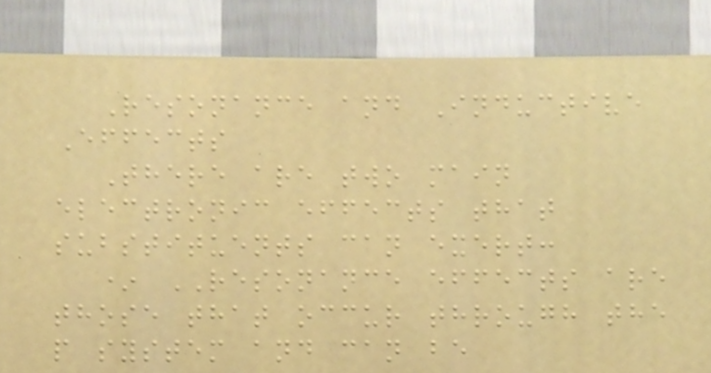Resonance and Inductive
Effects
There are two main
electronic effects that
substituents can exert:
* RESONANCE effects are
those that occur through the
p system and can be
